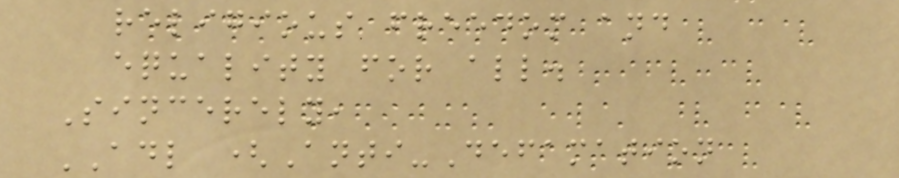religious freedom and
equality for all.
Sincerely,
ADL (Anti-Defamation
